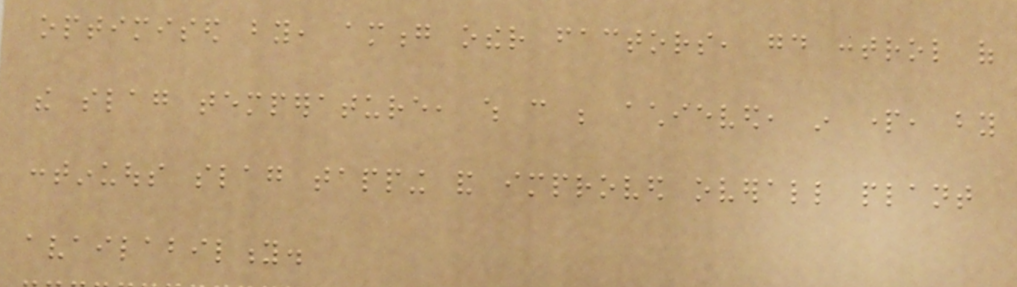optimised by, among other factors, good control of
the slag temperature, which can be achieved, in part, by
continuous slag tapping and improved overall plant
availability.
